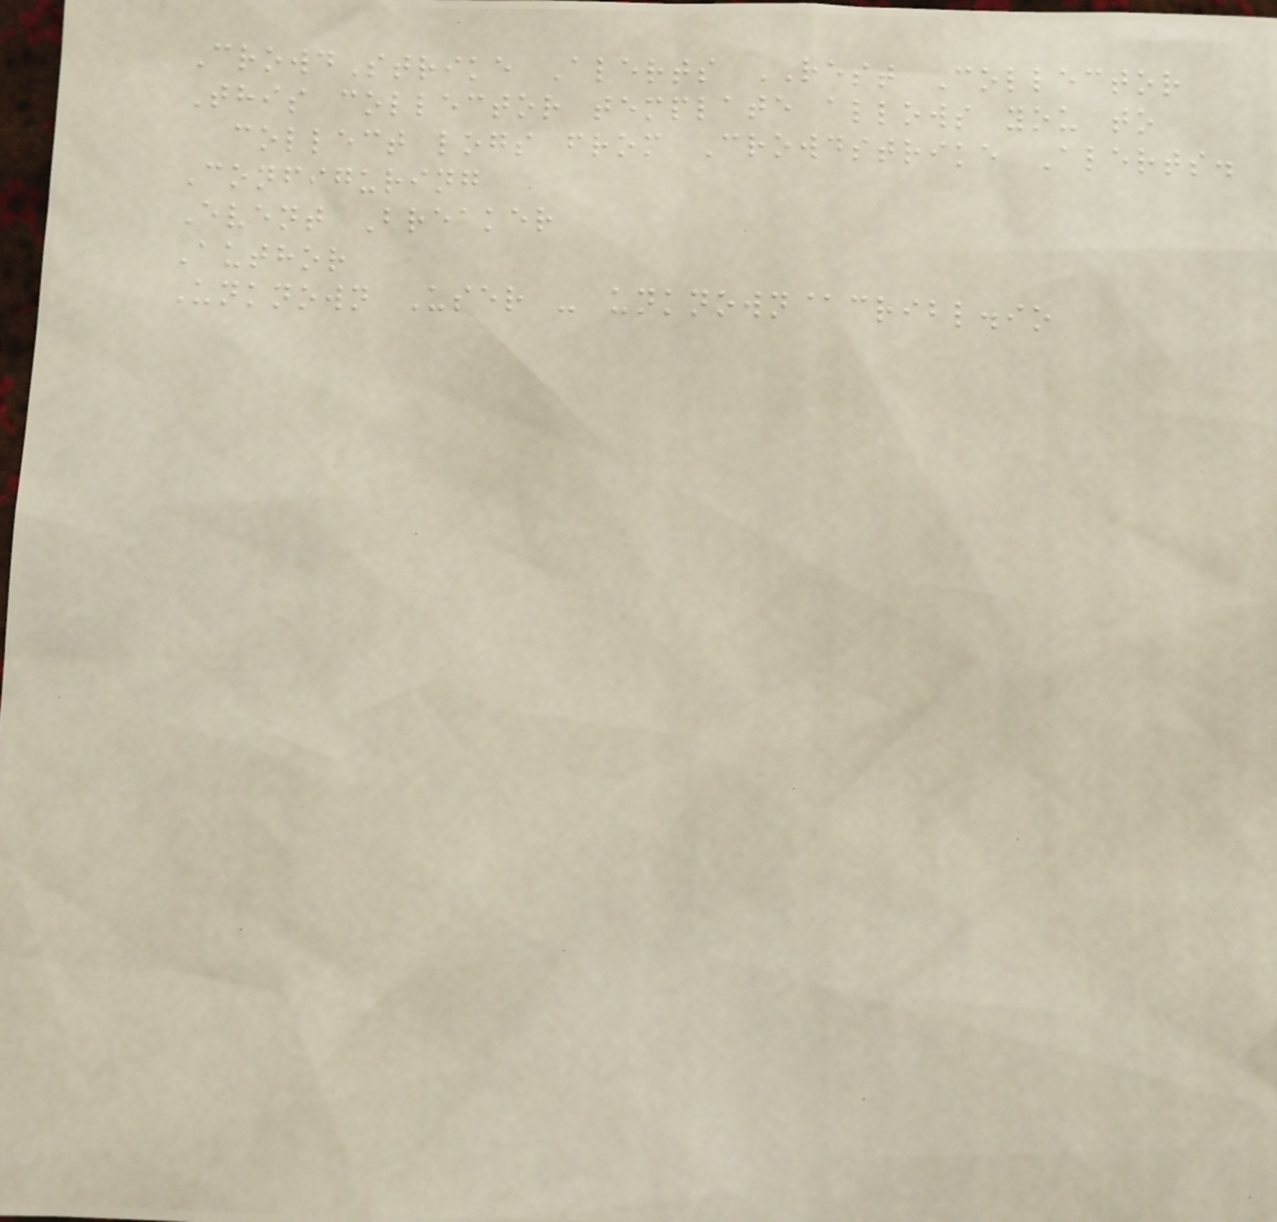CrowdStrike Alerts REST Collector
This collector template allows you to
collect logs from Crowdstrike Alerts.
Configuring
Event Breaker
Author
Unknown User - unknown@cribl.io
